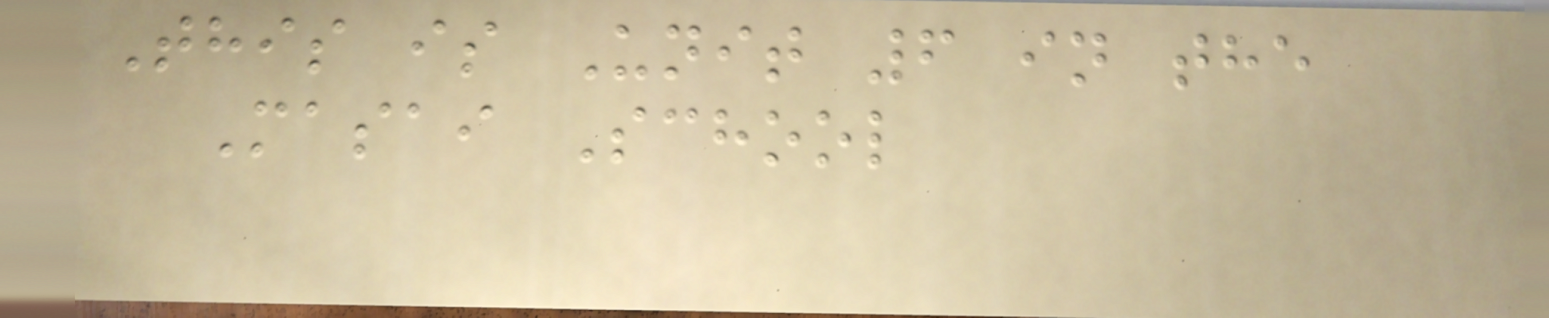This is Unit 6 in the
Masai School
